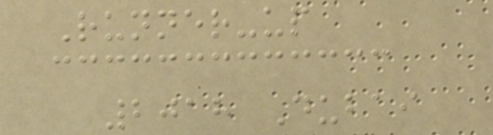Runner-up
2018 Dubai
